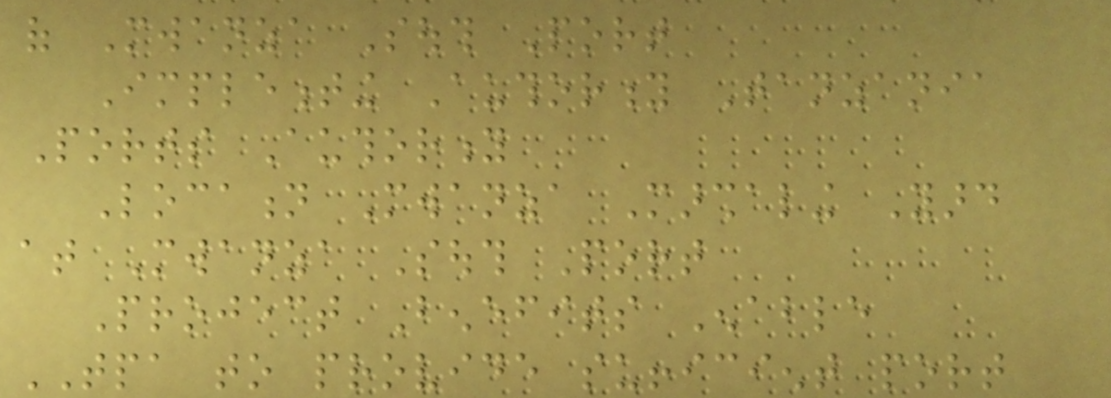of Mwanza South Port
Implementing Authority Tanzania
Ports Authority
Location Mwanza Marshaling Yard
at Mwanza South Port
Project Benefits Enable
TPA to provide sufficient port
